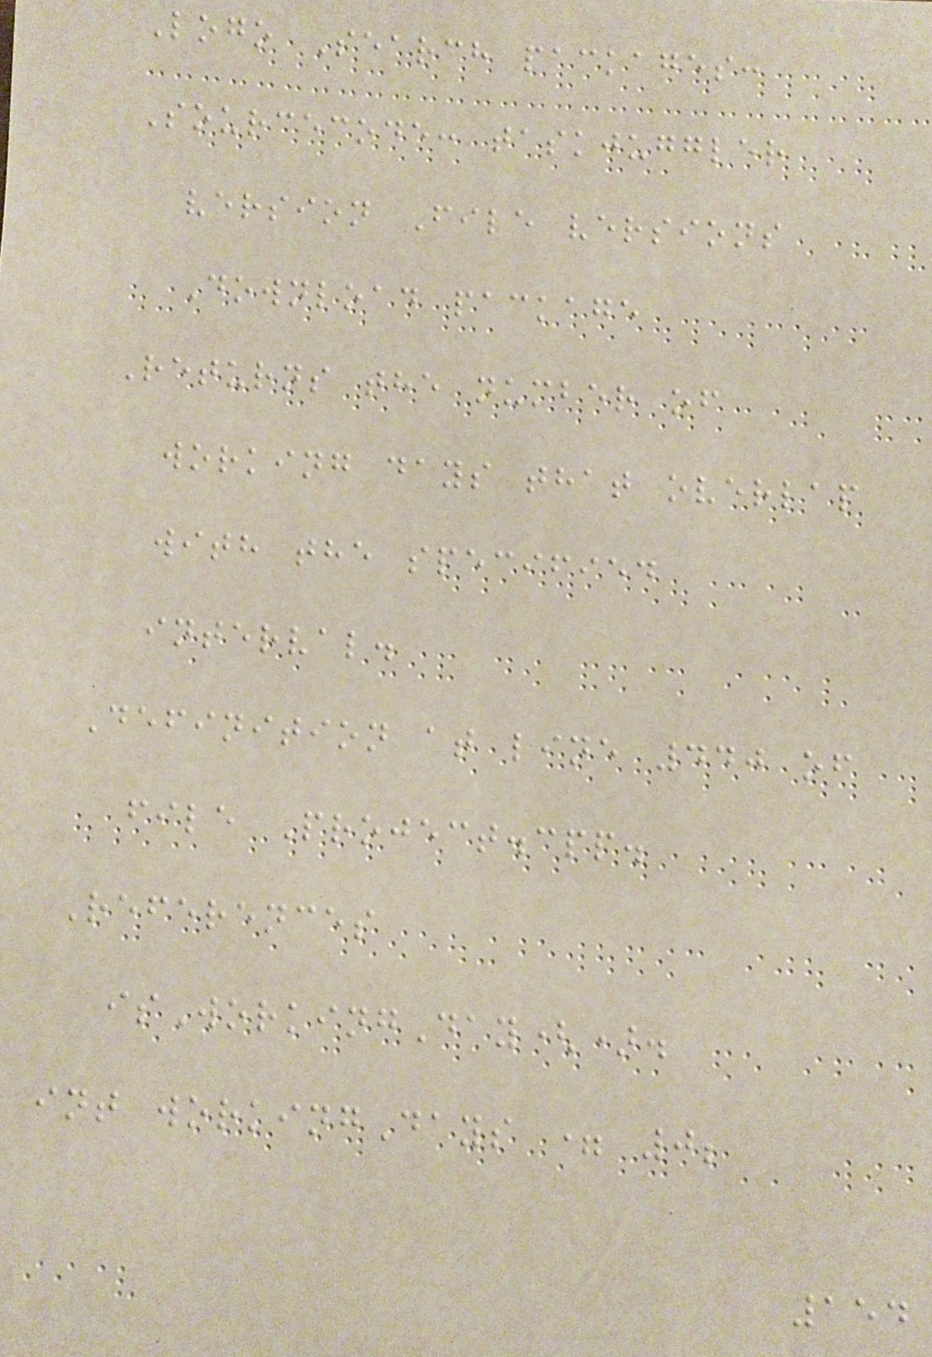Logo Search packages:
Sourcecode: taskjuggler
version File versions
Download package
Returns the number of
working days that overlap
with the specified
interval.
Definition at line 440 of
file Project.cpp.
References
isWorkingDay().
int workingDays = 0;
154
